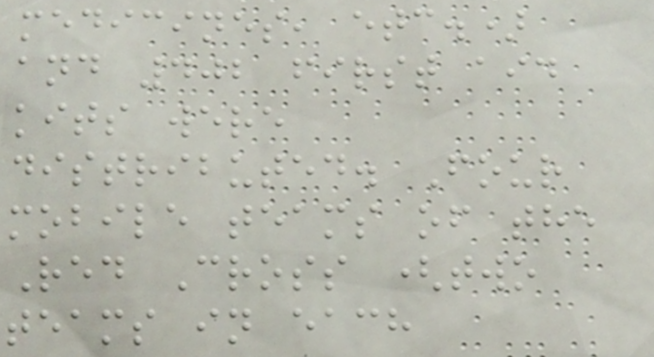medicines, etc.)
and 402 first aid
kits were
distributed. Four
mobile teams of the
Red Cross (two
teams in each
